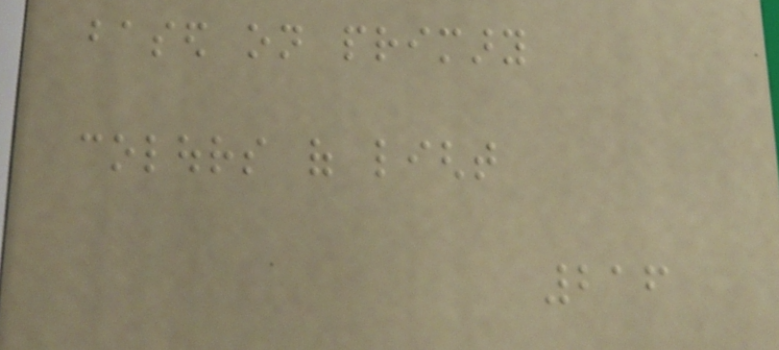based on primary
colours of light
216
